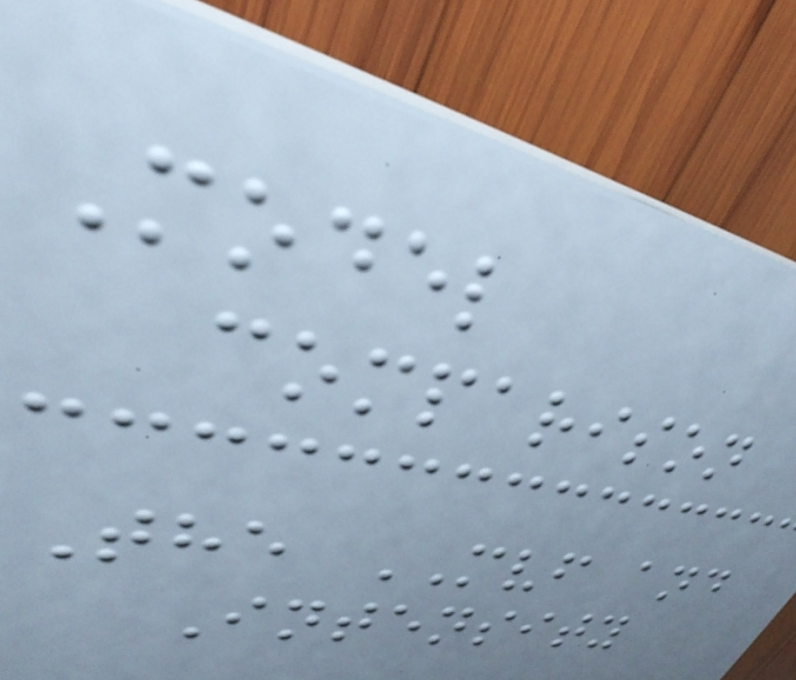Model
comparison
The MVF and
Intensity
